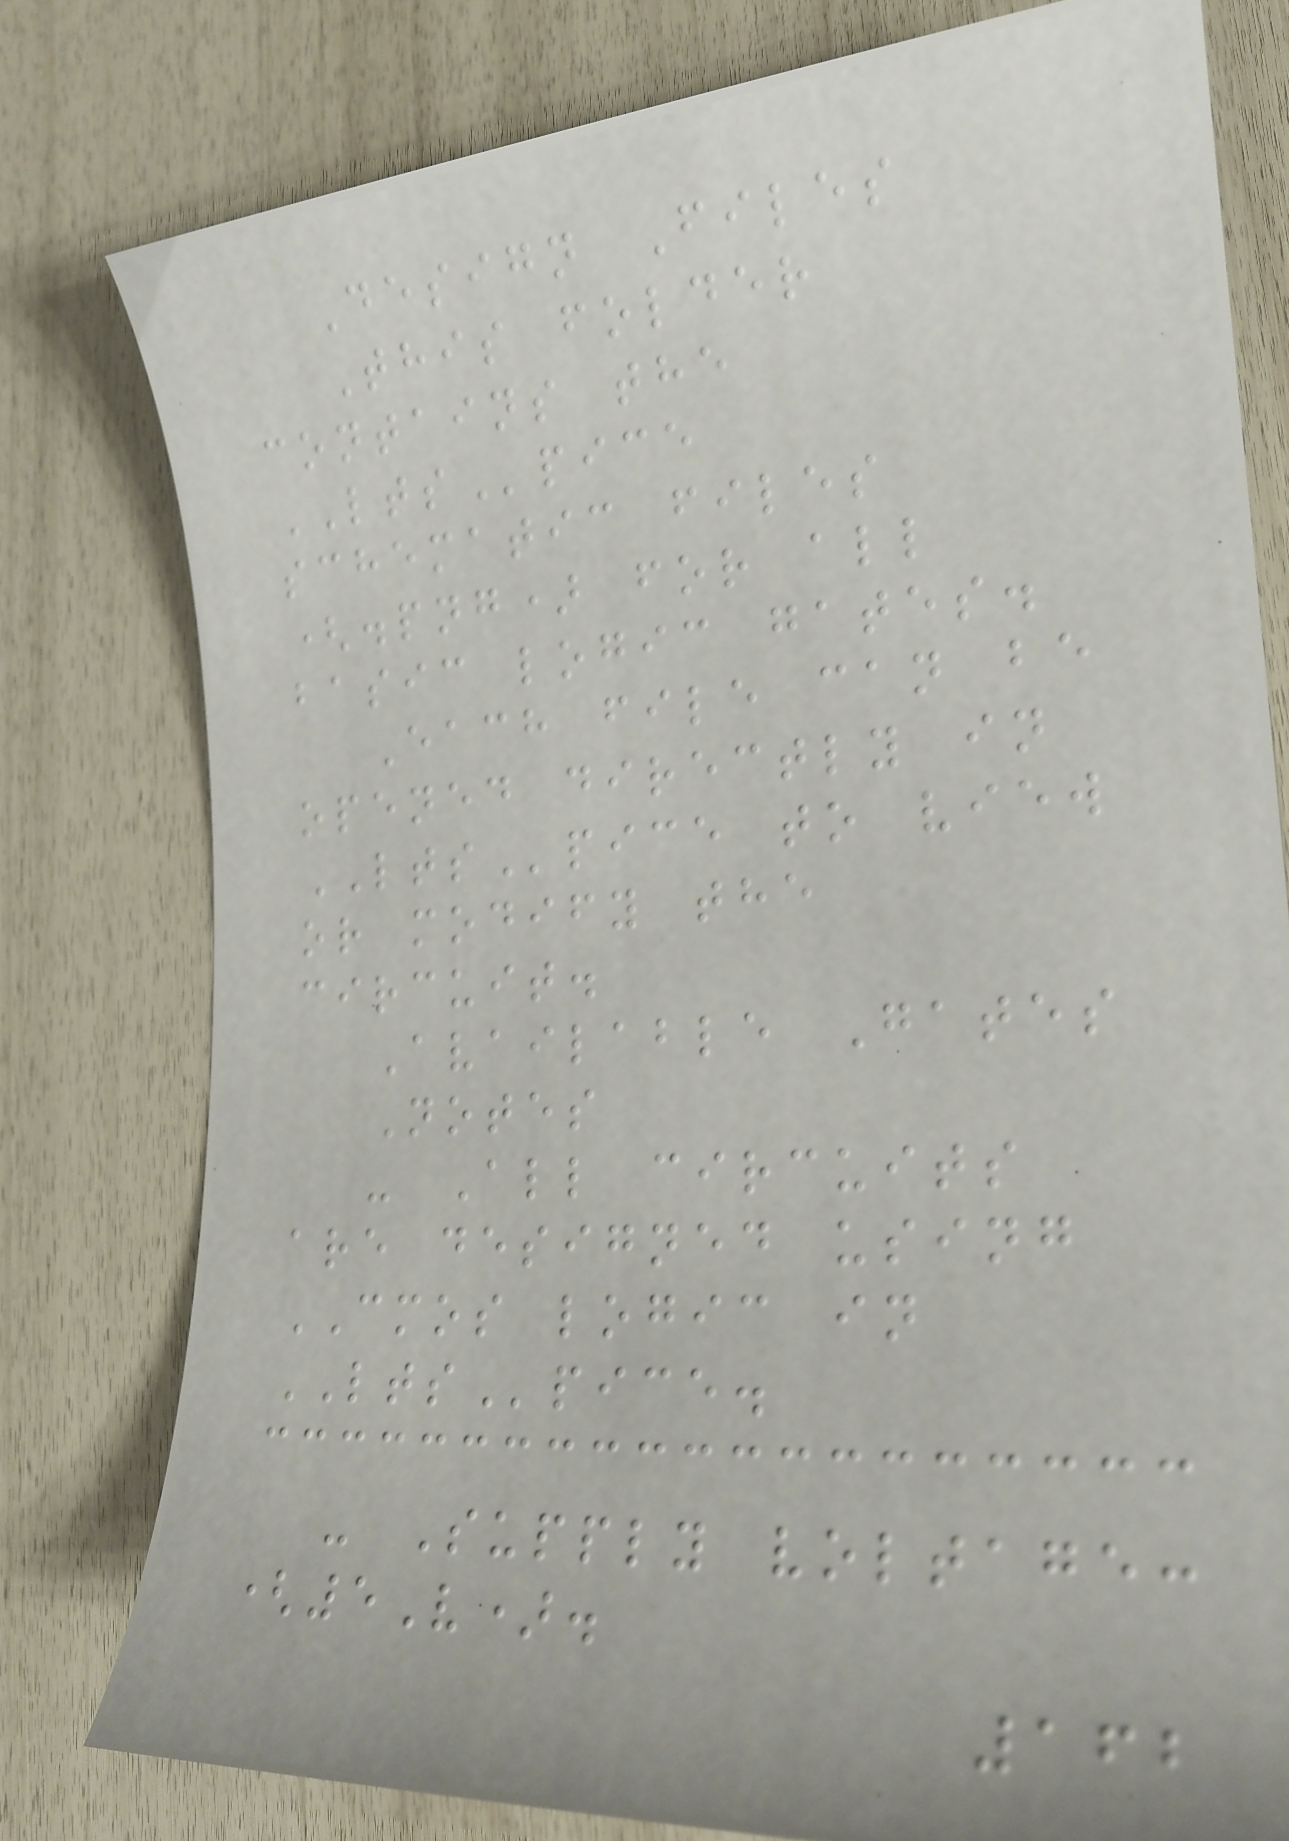Design Files
This folder
contains the
LTSpice
schematic files
(.png) for all
basic logic gates.
Each file can be
opened directly in
LTSpice to view
or modify the
circuit.
Available Gates
Notes
- All circuits
are designed using
CMOS logic in
LTSpice.
- Supply voltage:
(5V).
162
